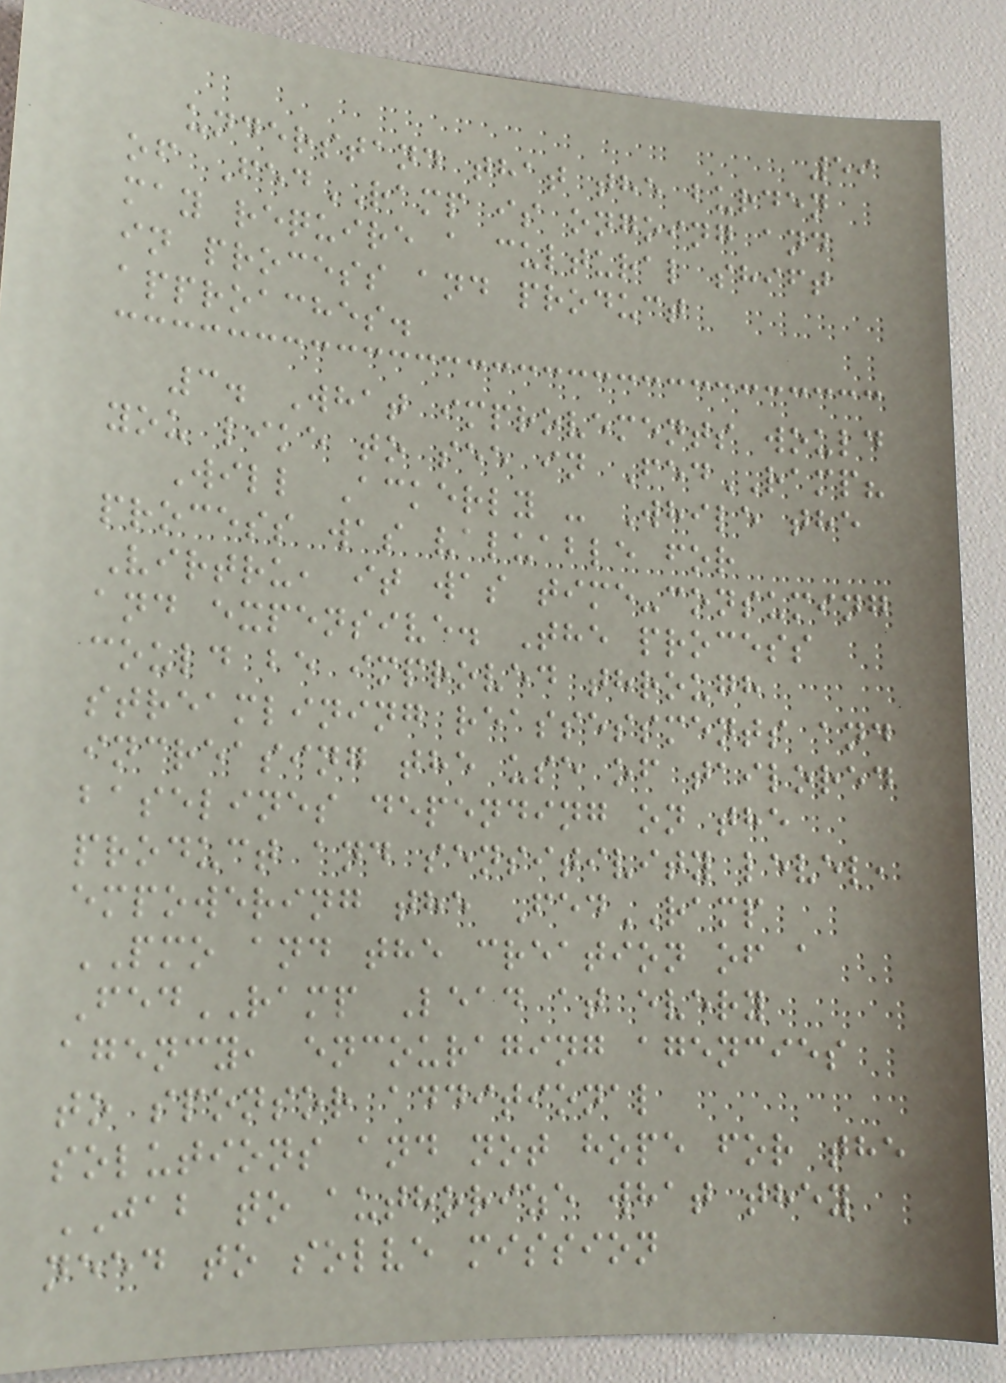59
understand that the burden
of FedRAMP is ongoing and
may require a cultural shift
in process and product
approaches.
3. What improvements would
you like to see in FedRAMP?
Will Ackerly - While the
process was valuable for
Virtru, it was time-consuming
and expensive. The process
could be improved through
streamlining reassessments and
increasing the use of tailored
baselines depending on the
product and sensitivity level,
empowering the FedRAMP
PMO and the creation of a
FedRAMP Lead at every
agency, encouraging agencies
to sponsor additional
solutions and not hope for the
JAB to authorize what they
need to solve mission
